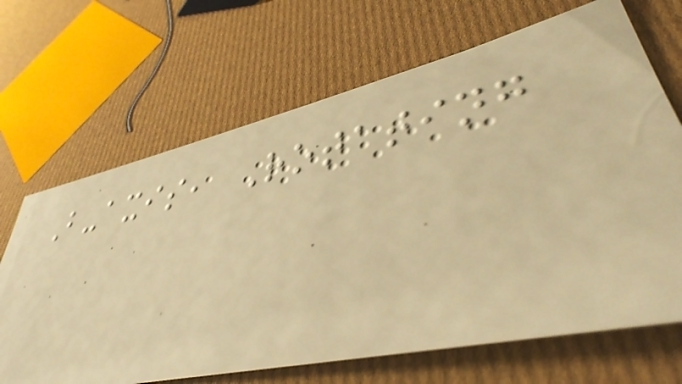B-axis, Rotating
